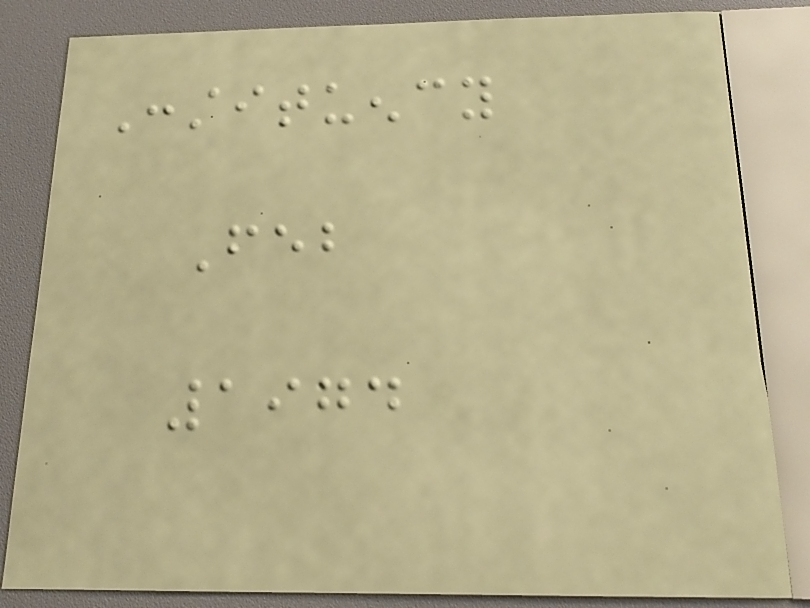Constituency
Feb
1974
